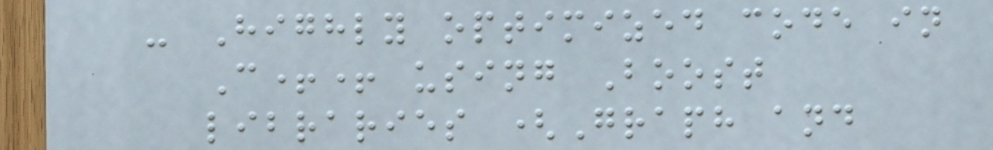- Highly optimized code in
C++ using Boost
libraries (Graph and
